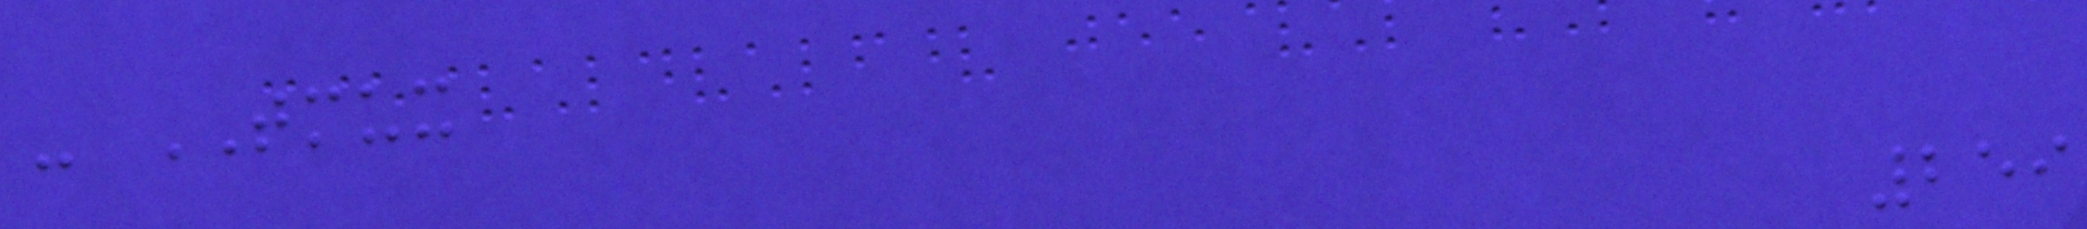- TMUX
259
